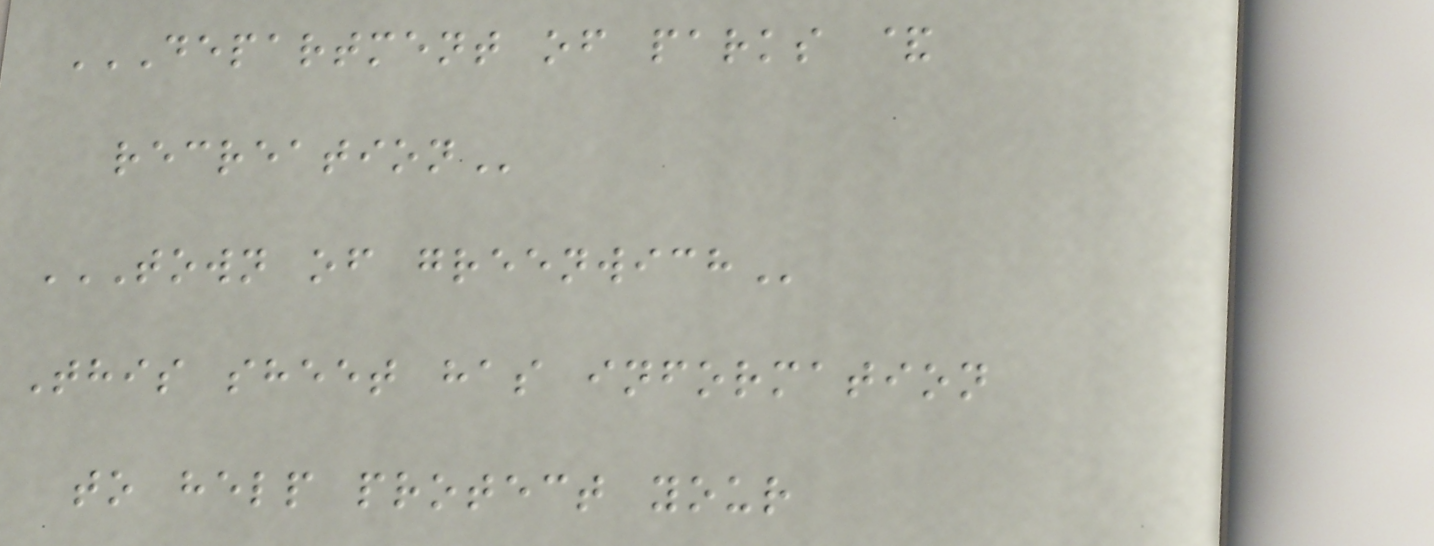DEPARTMENT OF PARKS &
RECREATION
TOWN OF GREENWICH
This sheet has information
to help protect your
